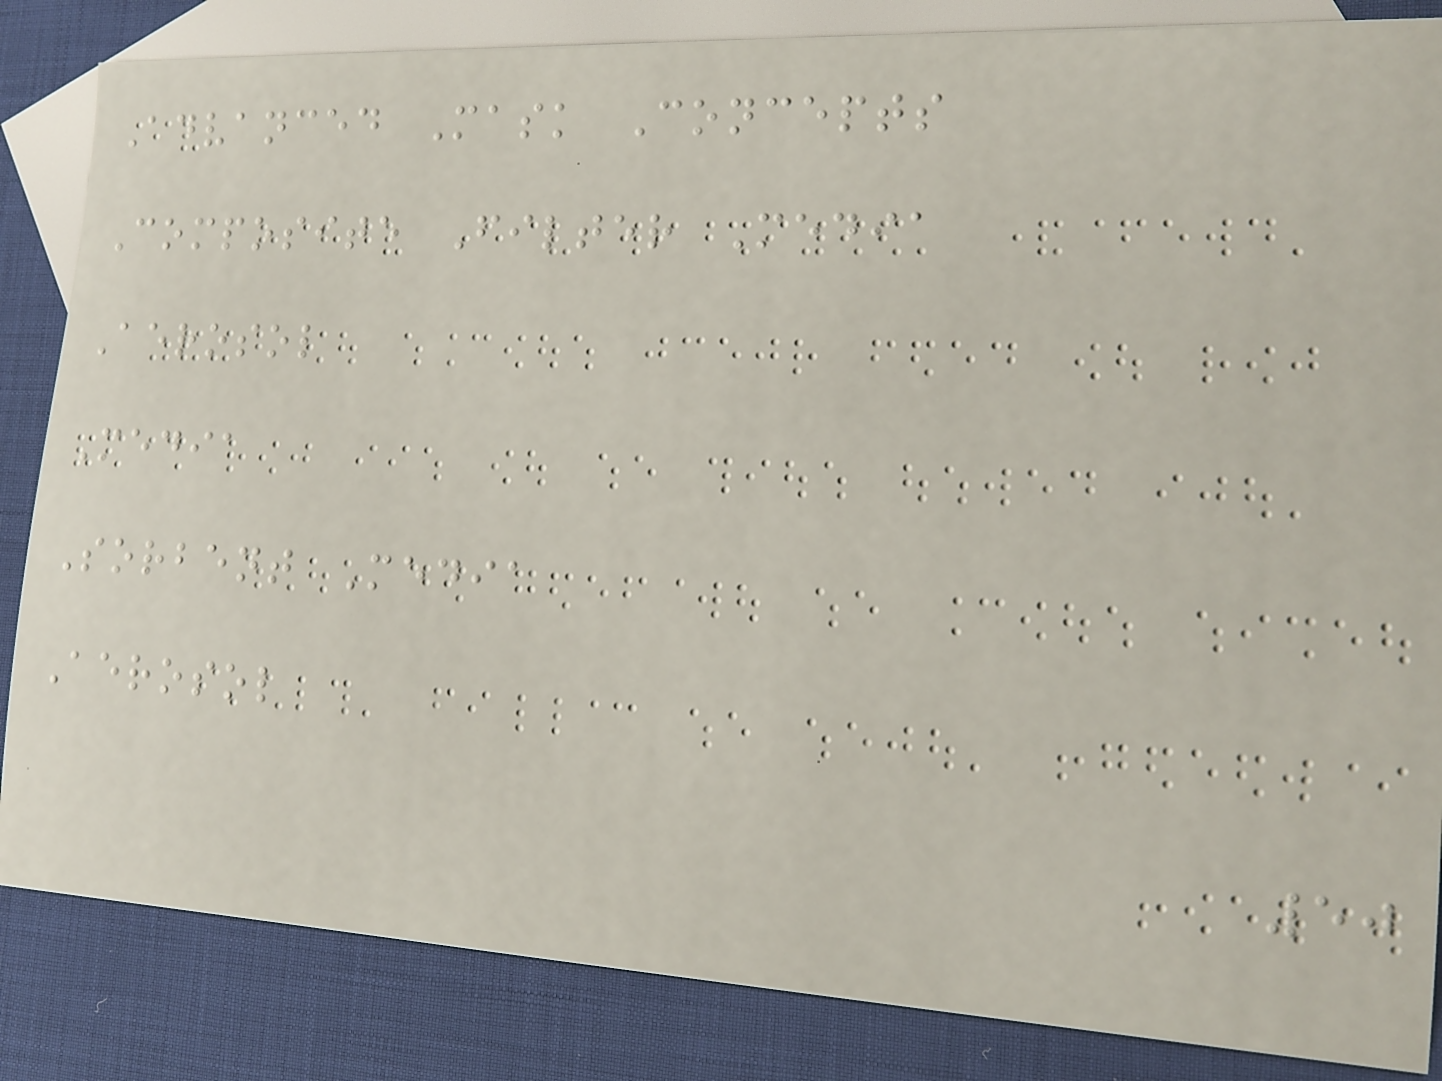Advanced Mask Concepts
Composite Filter Media
Aerosol
Media
Sorbent Media
Aerosol
50
